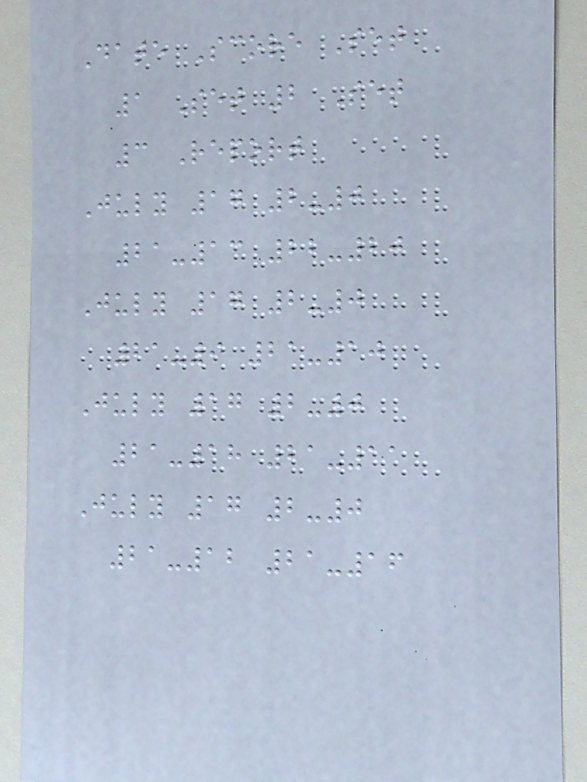Date Score Set
1 Set 2 Set
3 Report
July 17 2-0
21-13 22-20
July 17 2-0
21-9 21-10
July 17 2-0
21-18 21-11
July 17 2-0
21-12 21-16
